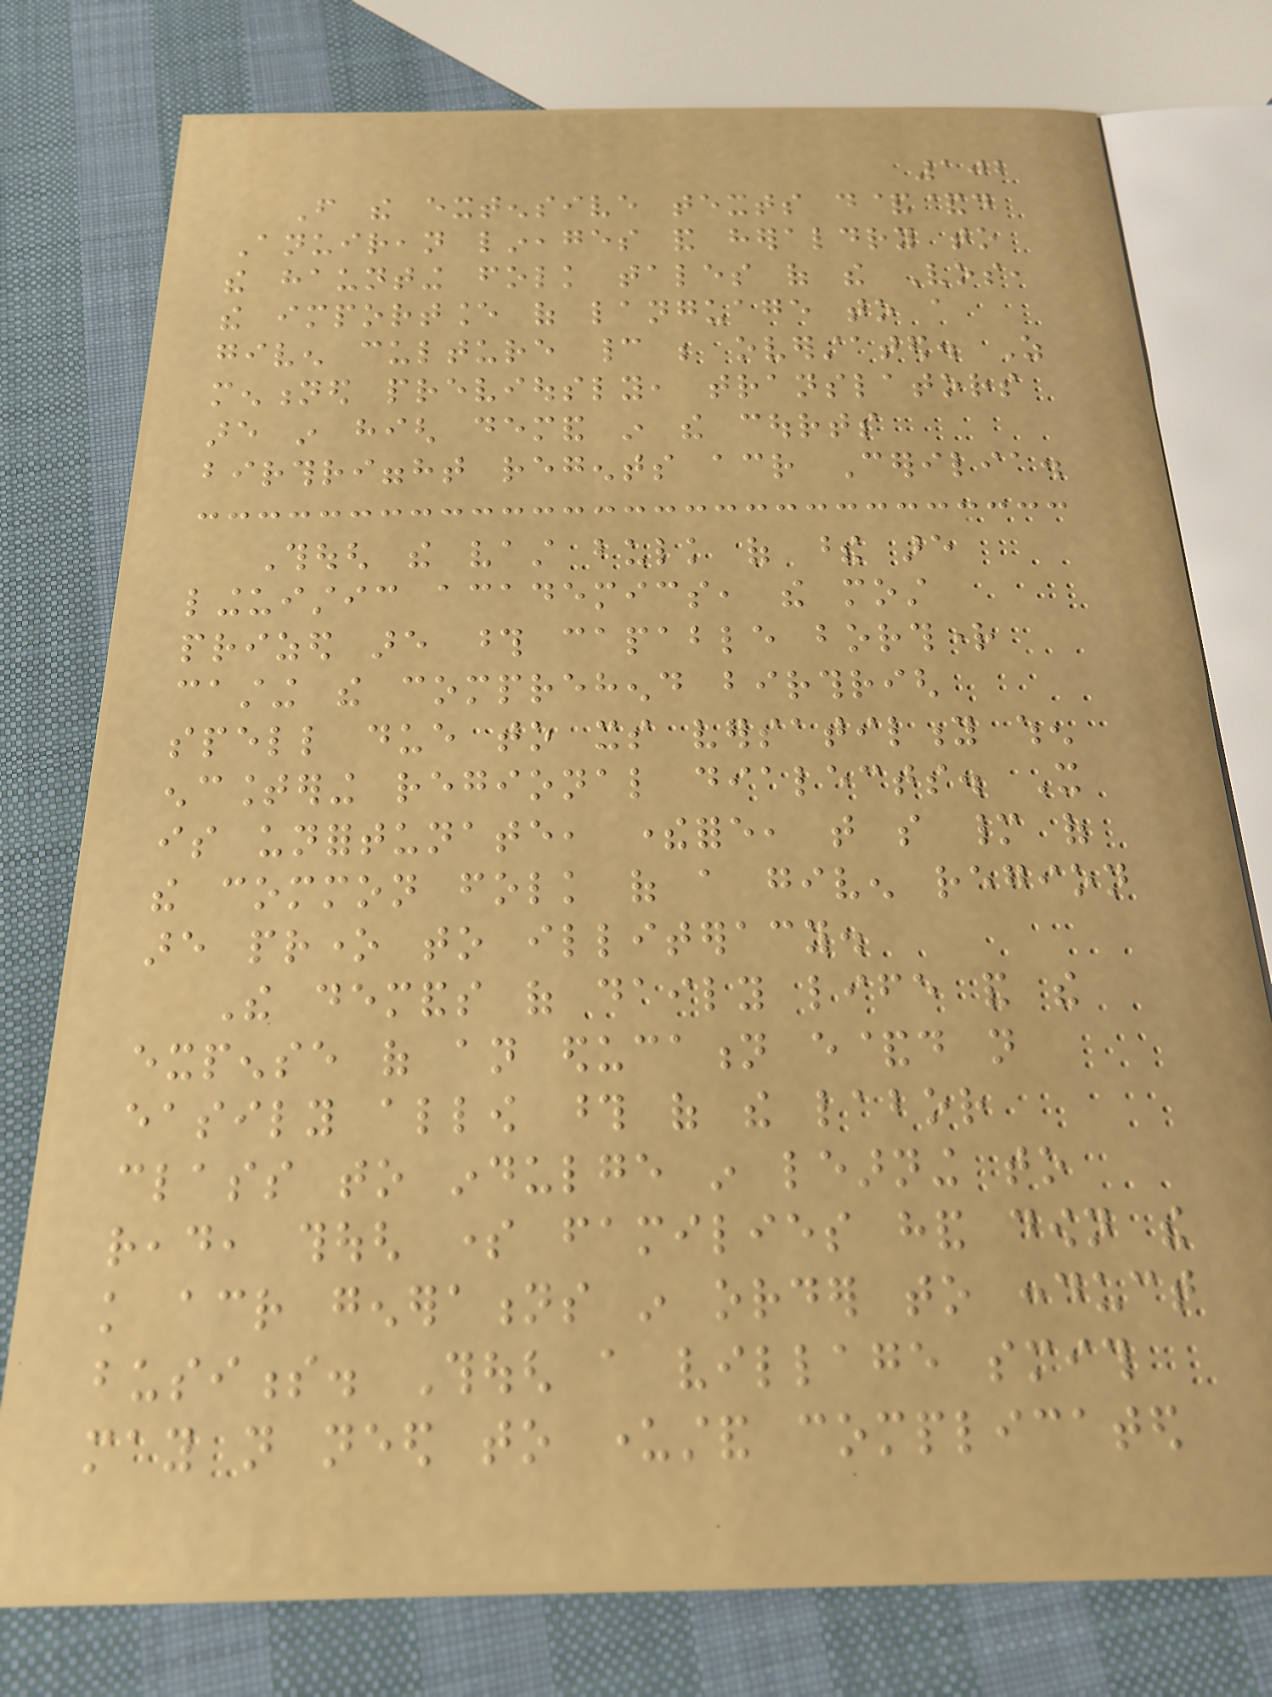102
From the extensive texts d&&d
Anuirean lineages and heraldry to
the haunting folk tales of the Vos,
the importance of language to a
given culture cannot be overstated. As
mentioned previously, translators
are in high demand in the courts
birthrigght regents across Cerilia.
Though the vast bulk of these are
linguistic academics, the most
prized are those capable borthright
casting the comprehend birthrigh
spell due to its versatility when
encountering regional dialects. It
is unfortunate, therefore, that so many of
the common folk of a given region
are prone to illiteracy.
The demands of daily life and the
expense of an education e&d not
easily allow those of the labor
class to indulge in learning to
read, though some families hand down the
knowledge across generations in order to conduct
business. Though a village smith
may not need to understand complicated
